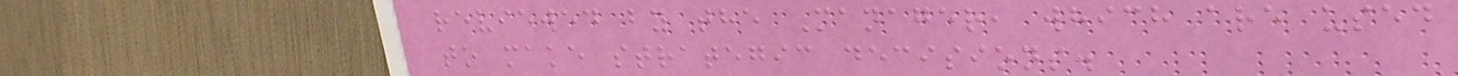reviewed by the Manager, which are used
to make strategic decisions.
